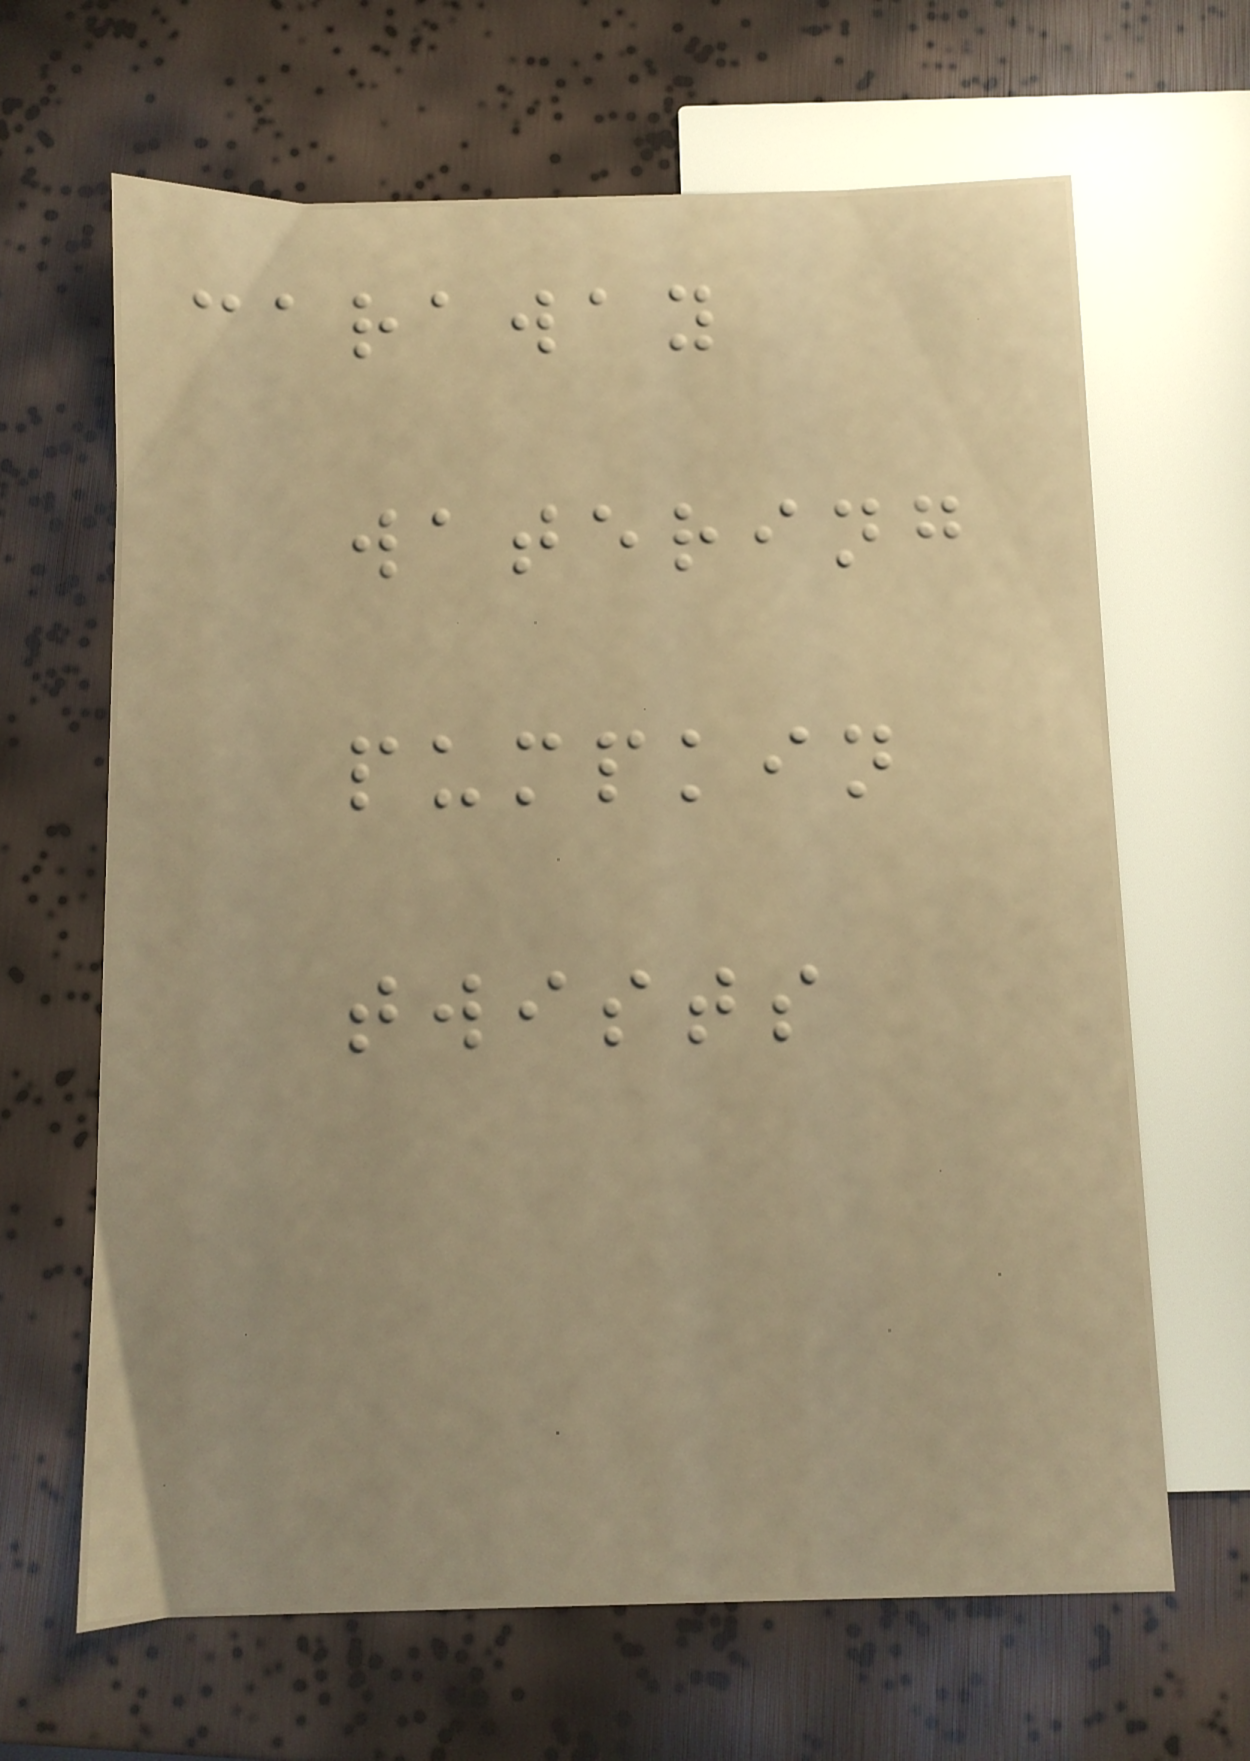caraway
watering
pumpkin
twists
